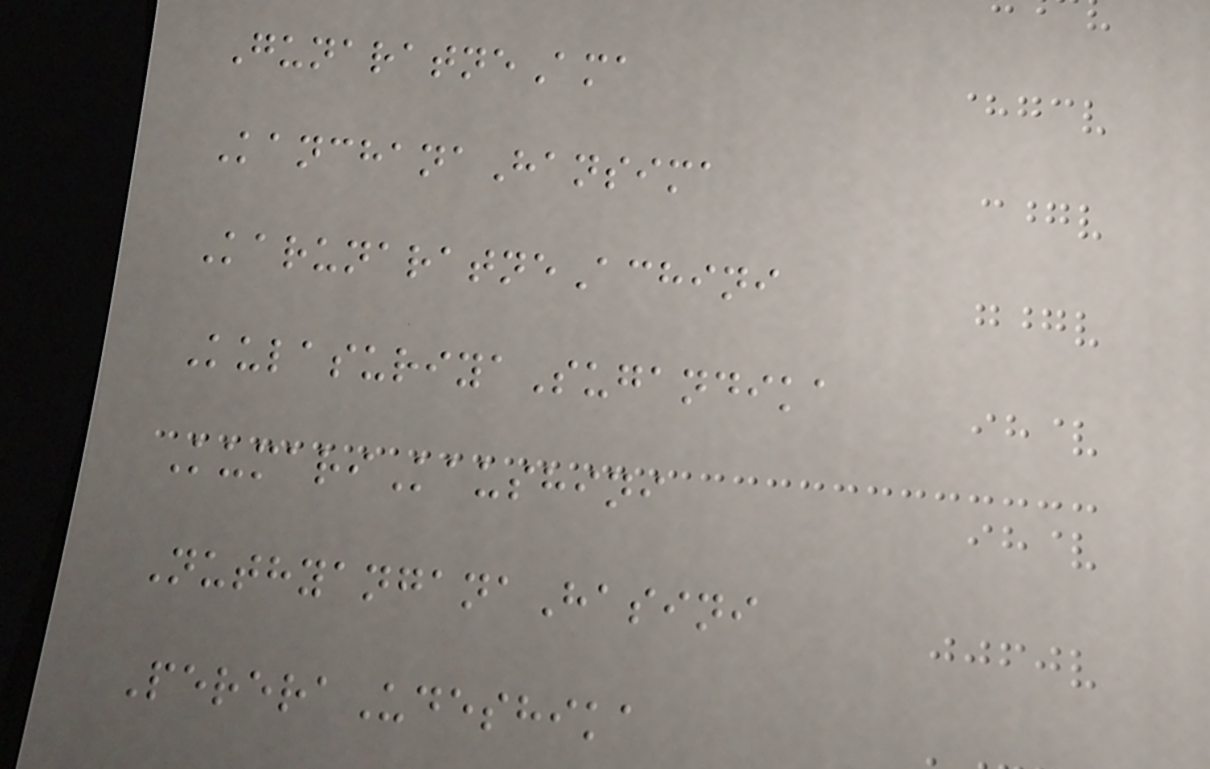GunaratneAma
KanchanaHansima
KarunaratneAchini
KulasuriyaSugandika
KumariKaushini
NuthyanganaHasini
PereraUdeshika
